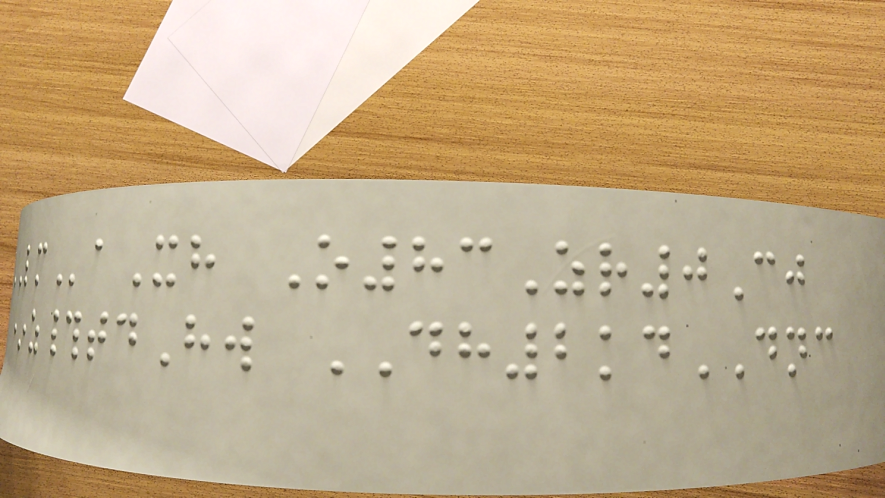iLMaXh O83Zr0Cj
*z#tdHw DH2kdDNC
